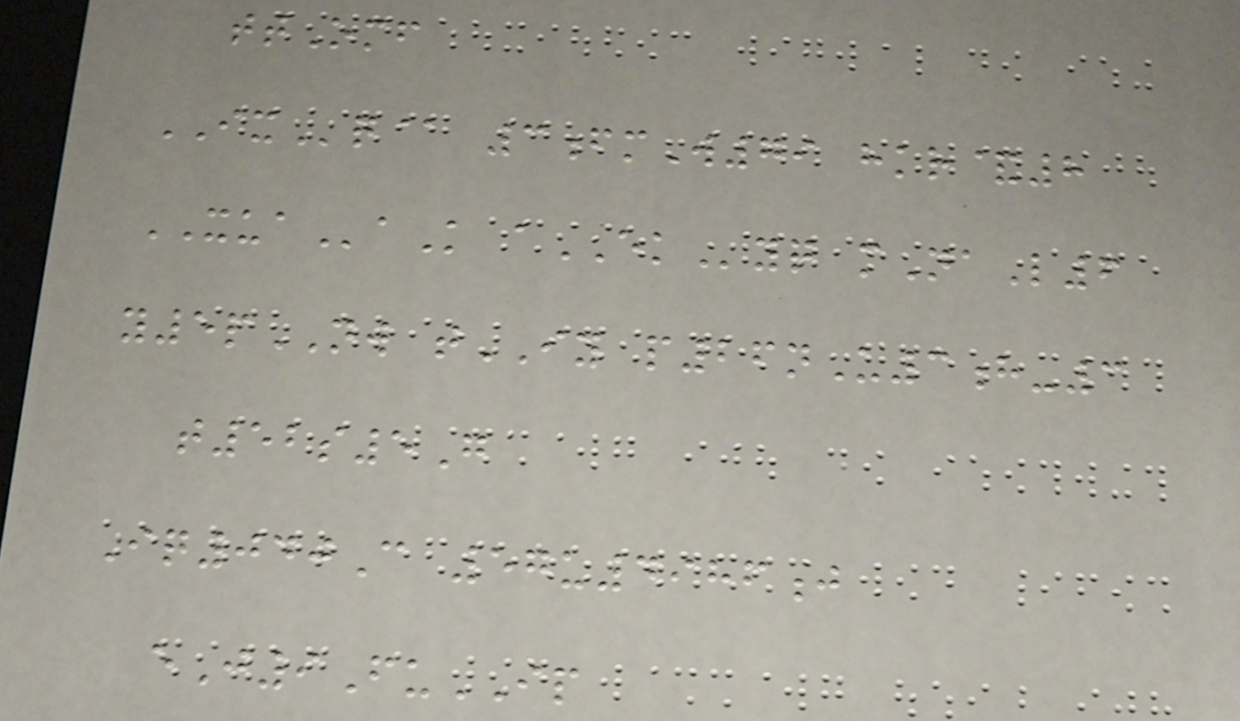ttOmf
IXq@ 3fmW79 hkr&8
XUAaK aEKyq mNaL6
y5pNW tIY p26nU3h-3
t52s5G
Iq040C 57u4986j
eJ9FuIP
